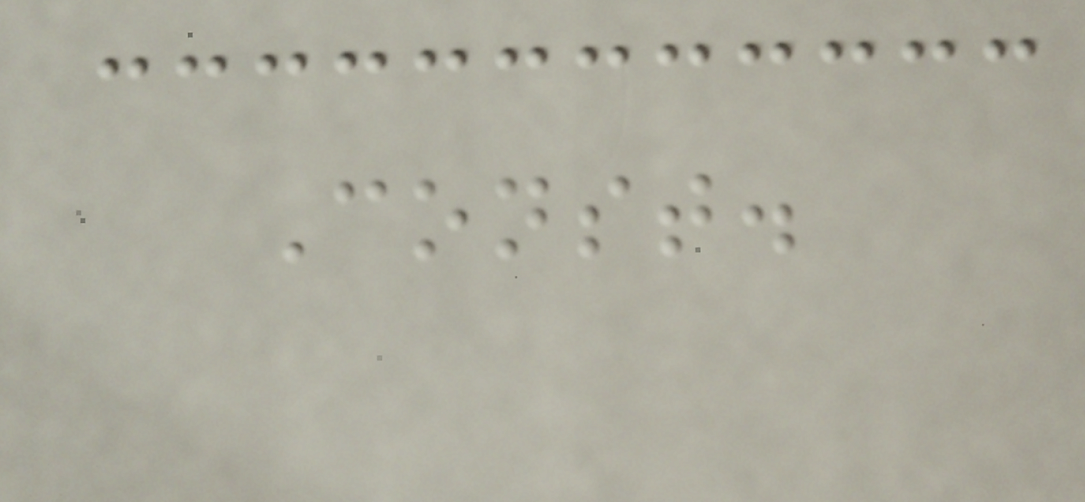Const.
